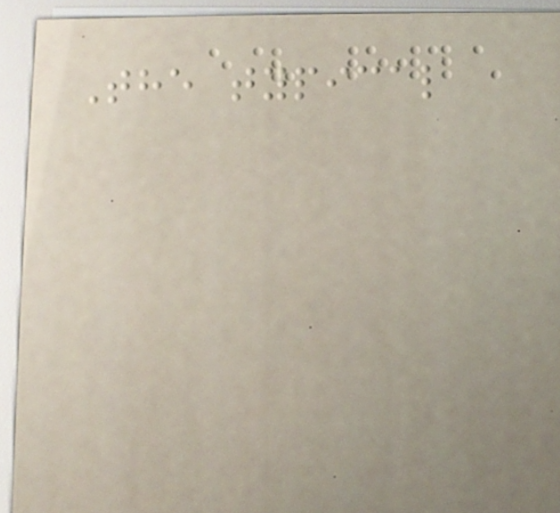The typical
